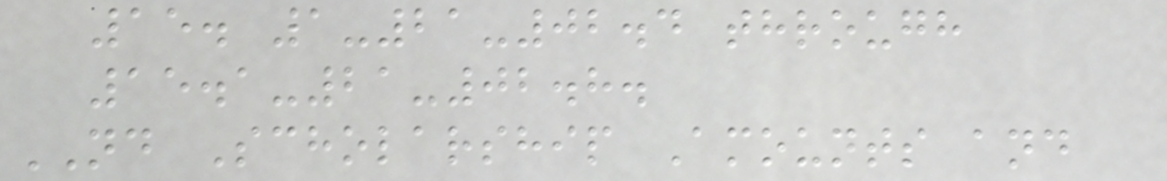15. 1-21-02.4 through
15.1-21-02.8.
ND Scholarship Amounts and
